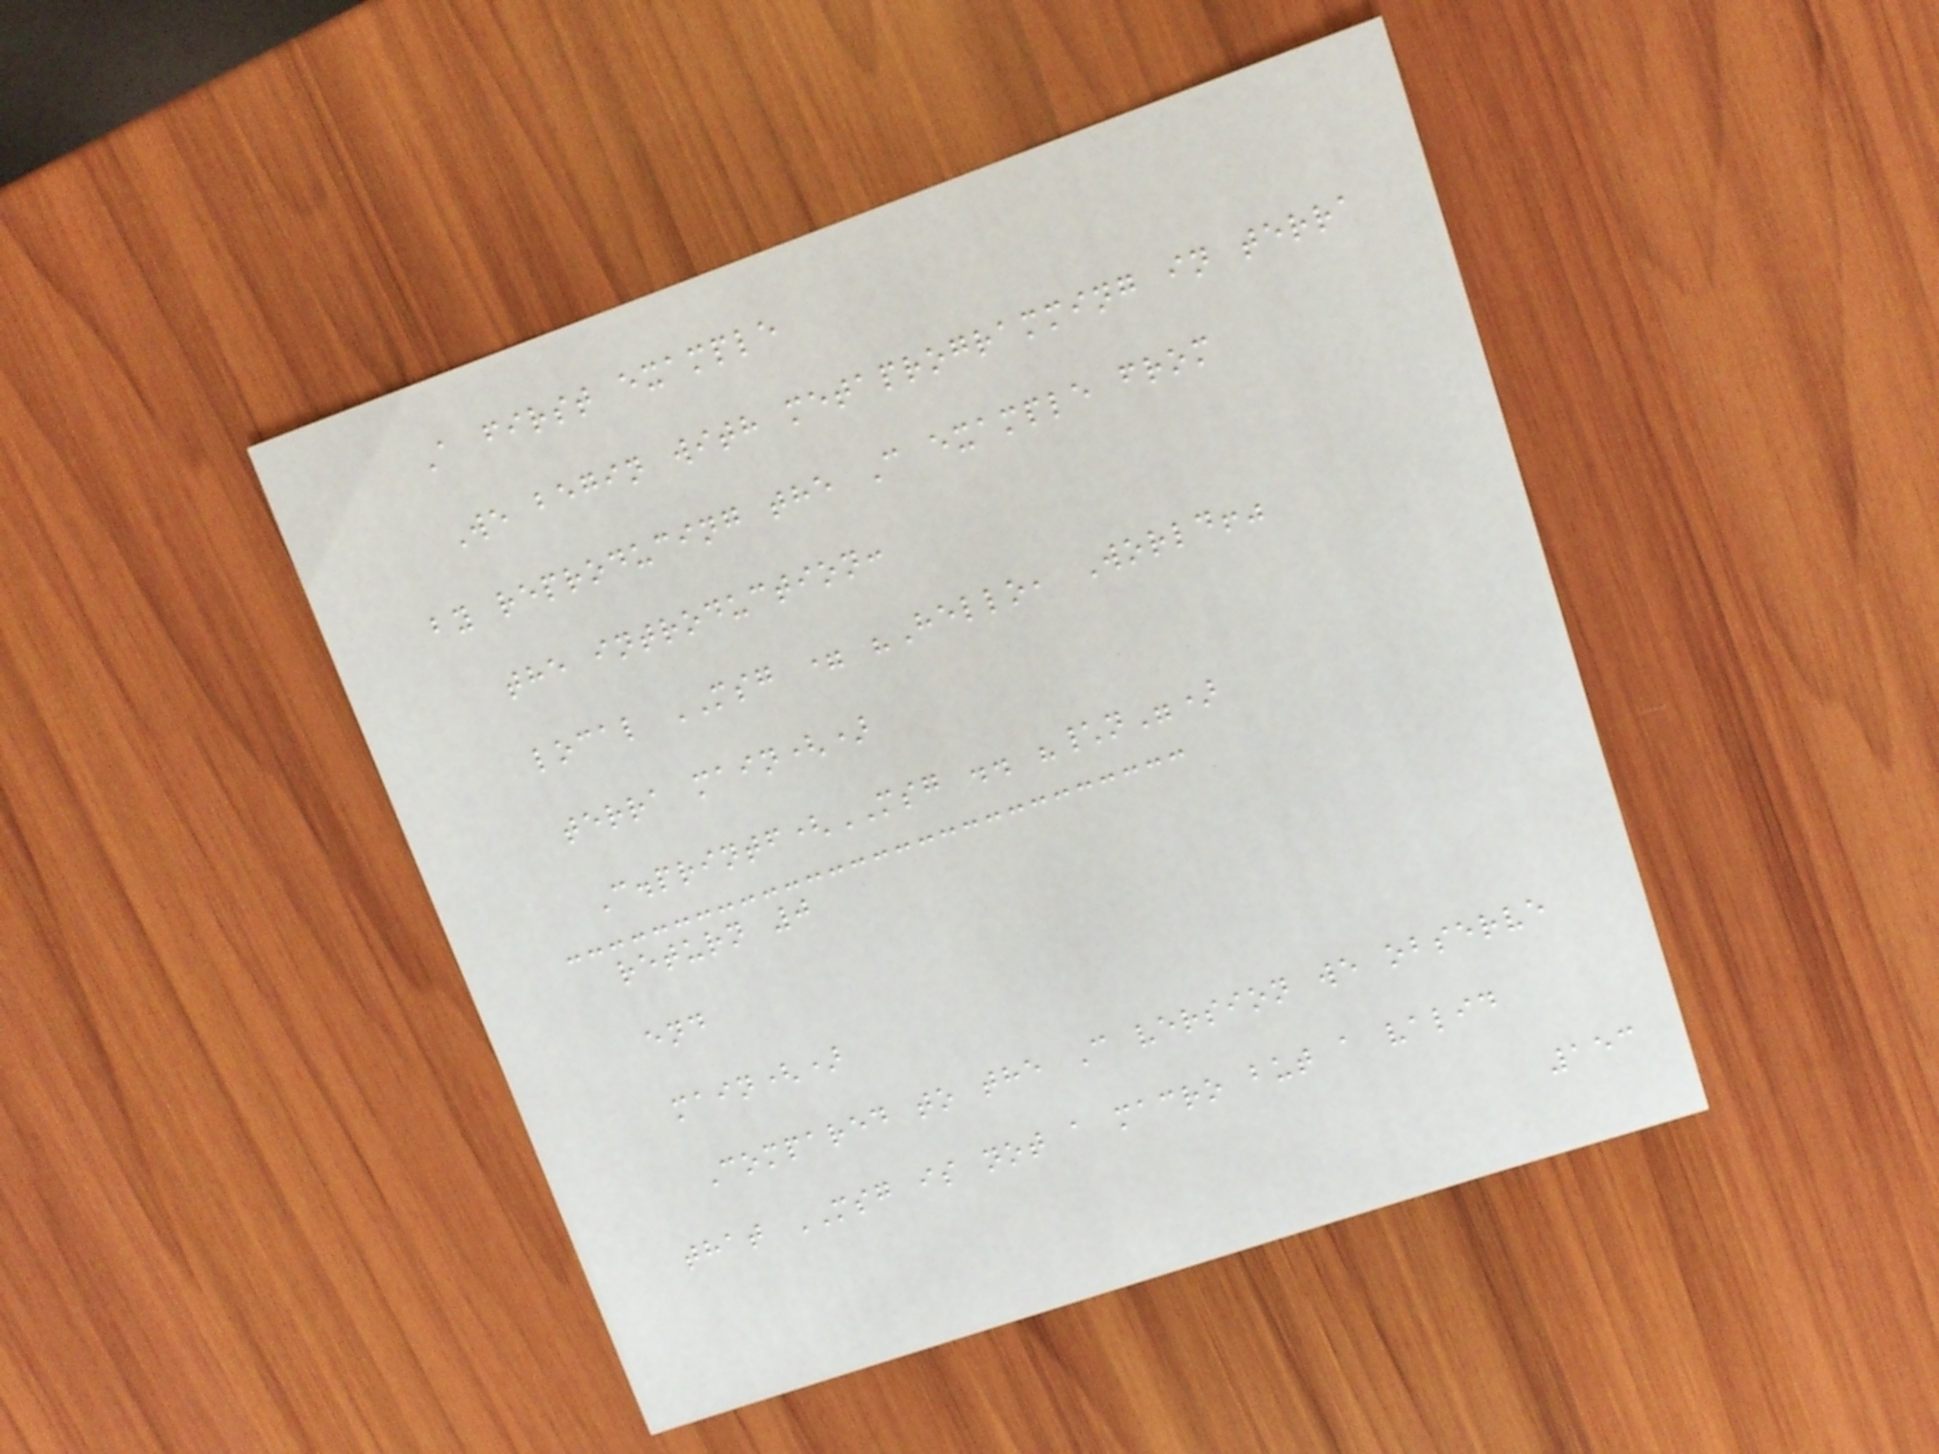A first example
We begin with metaprogramming in terra
by reproducing the C example from
the introduction:
local MSG = "Hello, World!"
terra main()
C.printf(MSG .. "\n")
return 0
end
main()
Compared to the C version we observe
that MSG is not a macro but a valid
153
